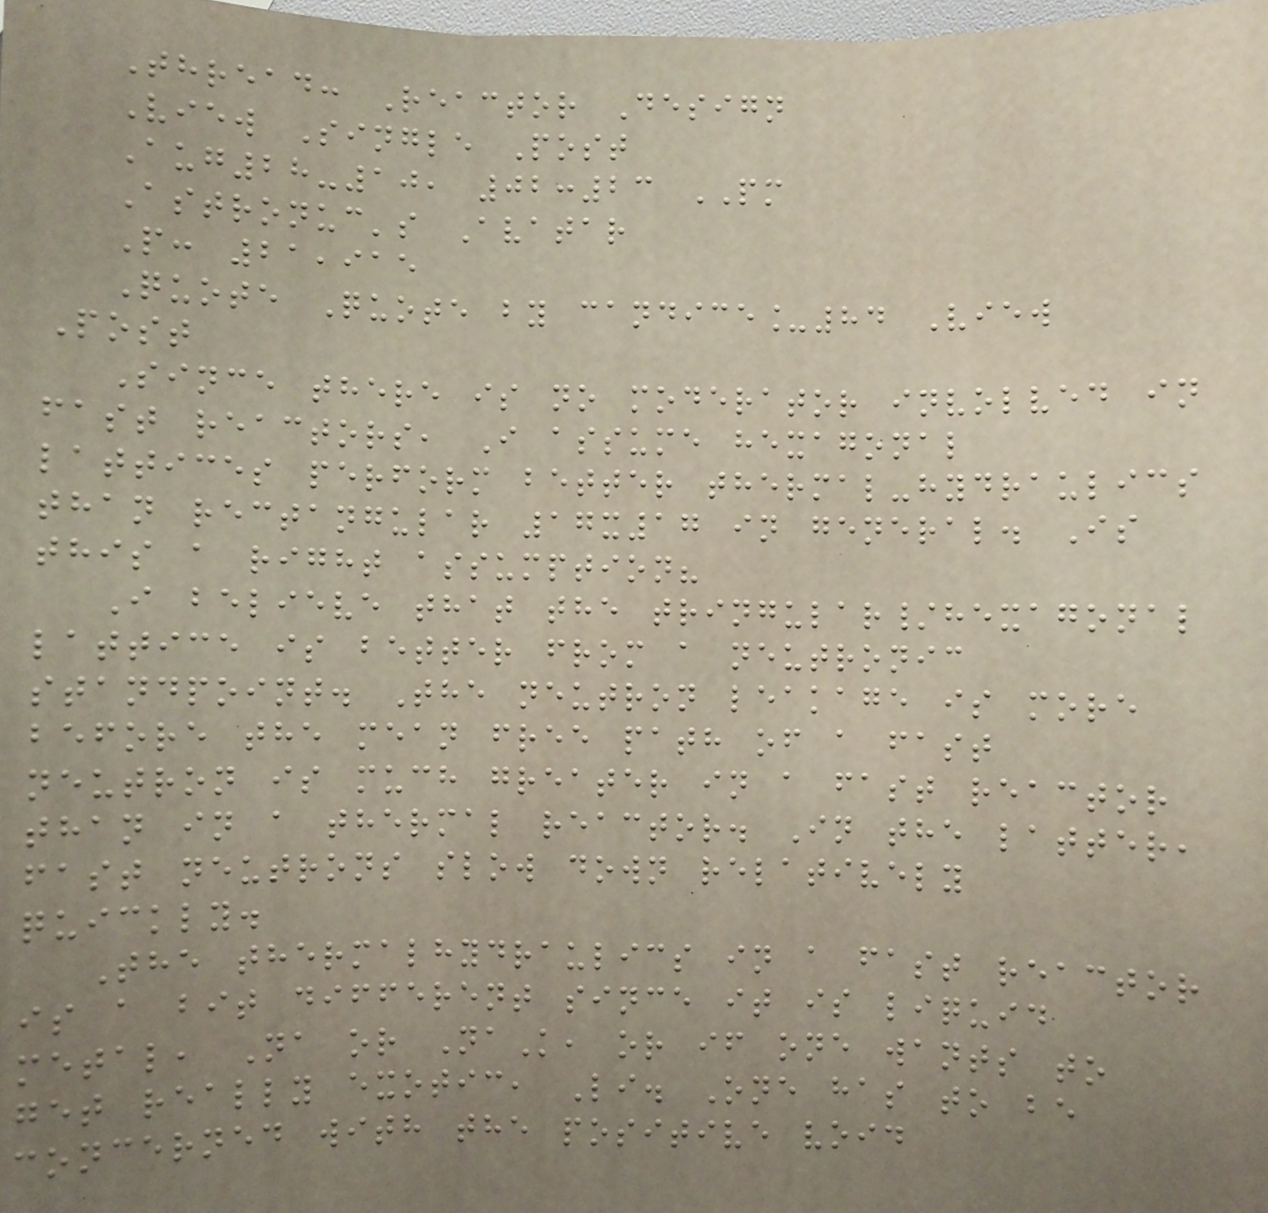Thread: Reactor Design
View Single Post
Aug28-10, 02:23 PM
Astronuc's Avatar
P: 21,915
Quote Quote by candice_84 View
Post
Since there is no moderator involved in
fast reactors, I assume hexagonal
lattices perform better thermal-hydraulics
than rectangular 17x17 in general. Is
this a right assumption?
I believe that the tringular/hexagonal
lattice is better from a neutronic
standpoint. The neutron leakage is more
before the mean free path of a fast
neutron is much greater in a fast reactor
than in a thermal reactor. In the latter,
fast neutrons slow down relatively
quickly.
The thermalhydraulics in a fast reactor
is a bit different since it is liquid
metal, Na or NaK, or if one wants to
get really exotic, Li. One has to be
concerned with the positive void
